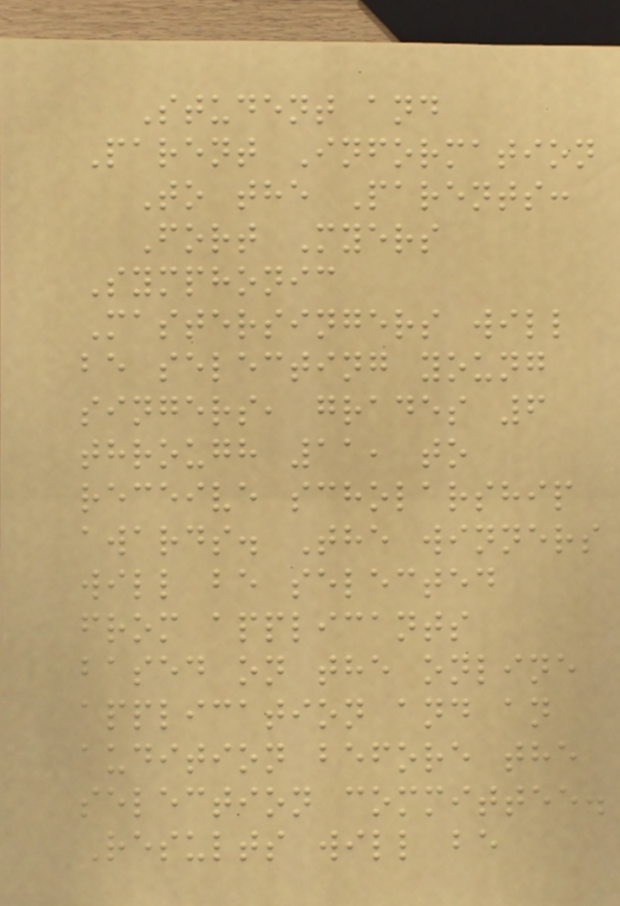Student and
Parent Information
To the Parents:
Fort Myers
Symphonic
Mastersingers will
be selecting young
singers, grades 6
through 11, to
receive scholarship
awards. The winners
will be selected
from applicants
based on the online
application and an
audition before the
selection committee.
Results will be
